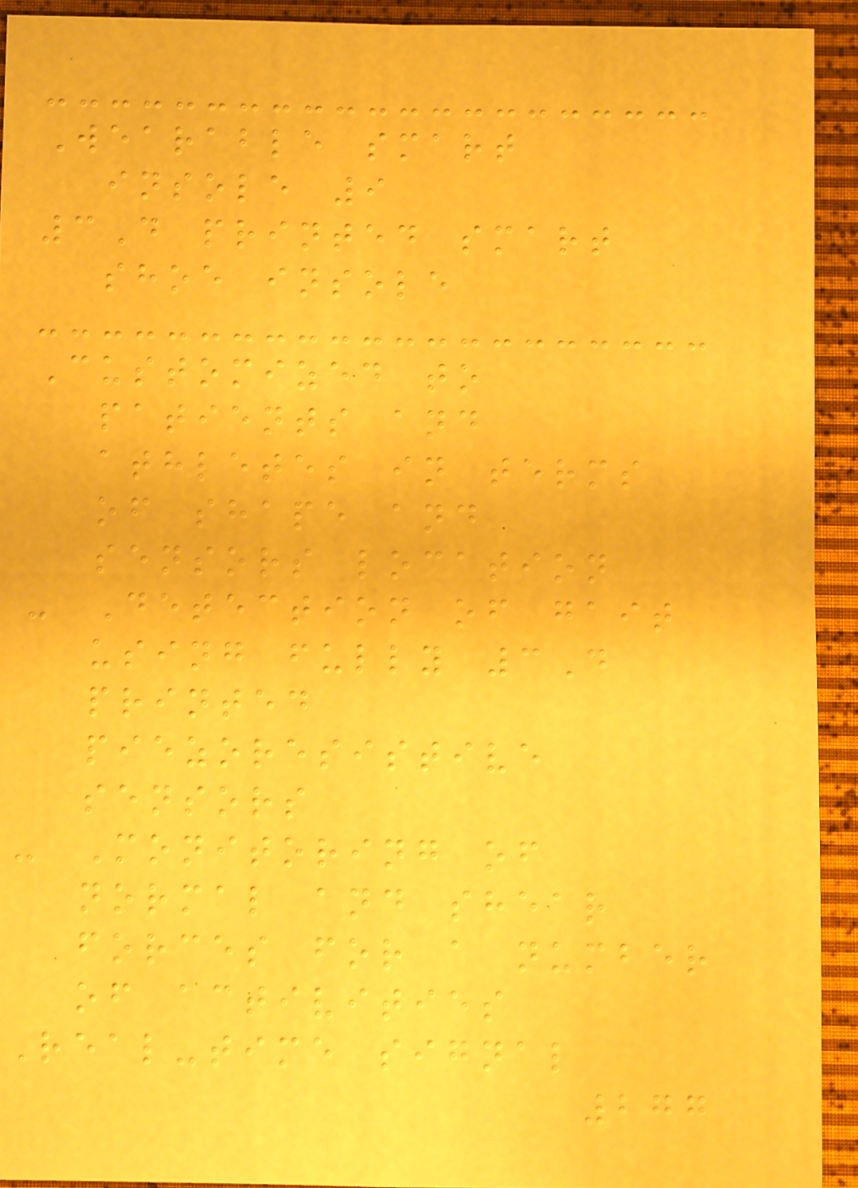Wearable smart
insole 9
3D printed smart
shoe insole
Customized to
patients and
athletes in terms
of shape and
sensors location
- Detection of gait
using fully 3D
printed
piezoresistive
sensors
- Monitoring of
normal and shear
forces for a number
of activities
Real-time signal
277
